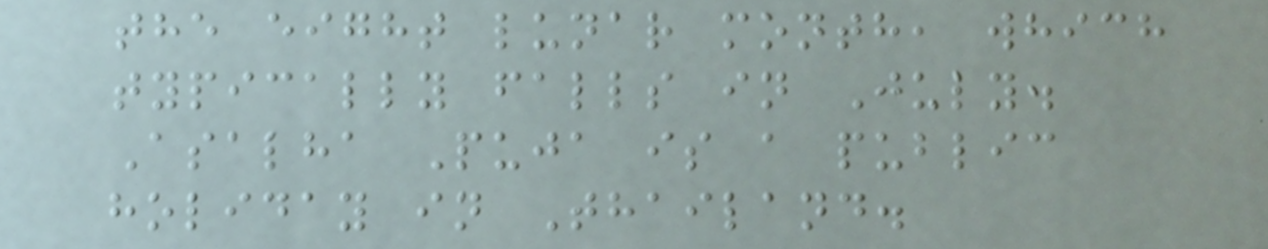the eight lunar month, which
typically falls in July.
Asalha Puja is a public
holiday in Thailand.
